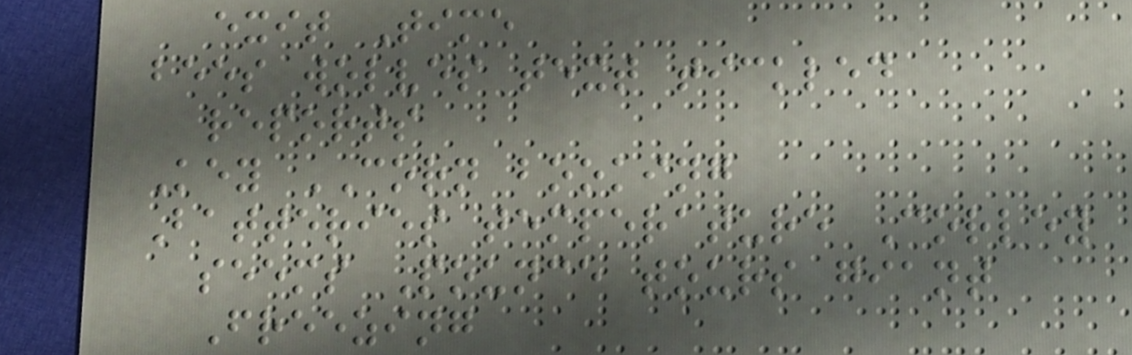exit Time
bees wolves text tickled
reports
Key CORN booking
Batteries temperature Corley
seems Pounce tours giant
Freezing
